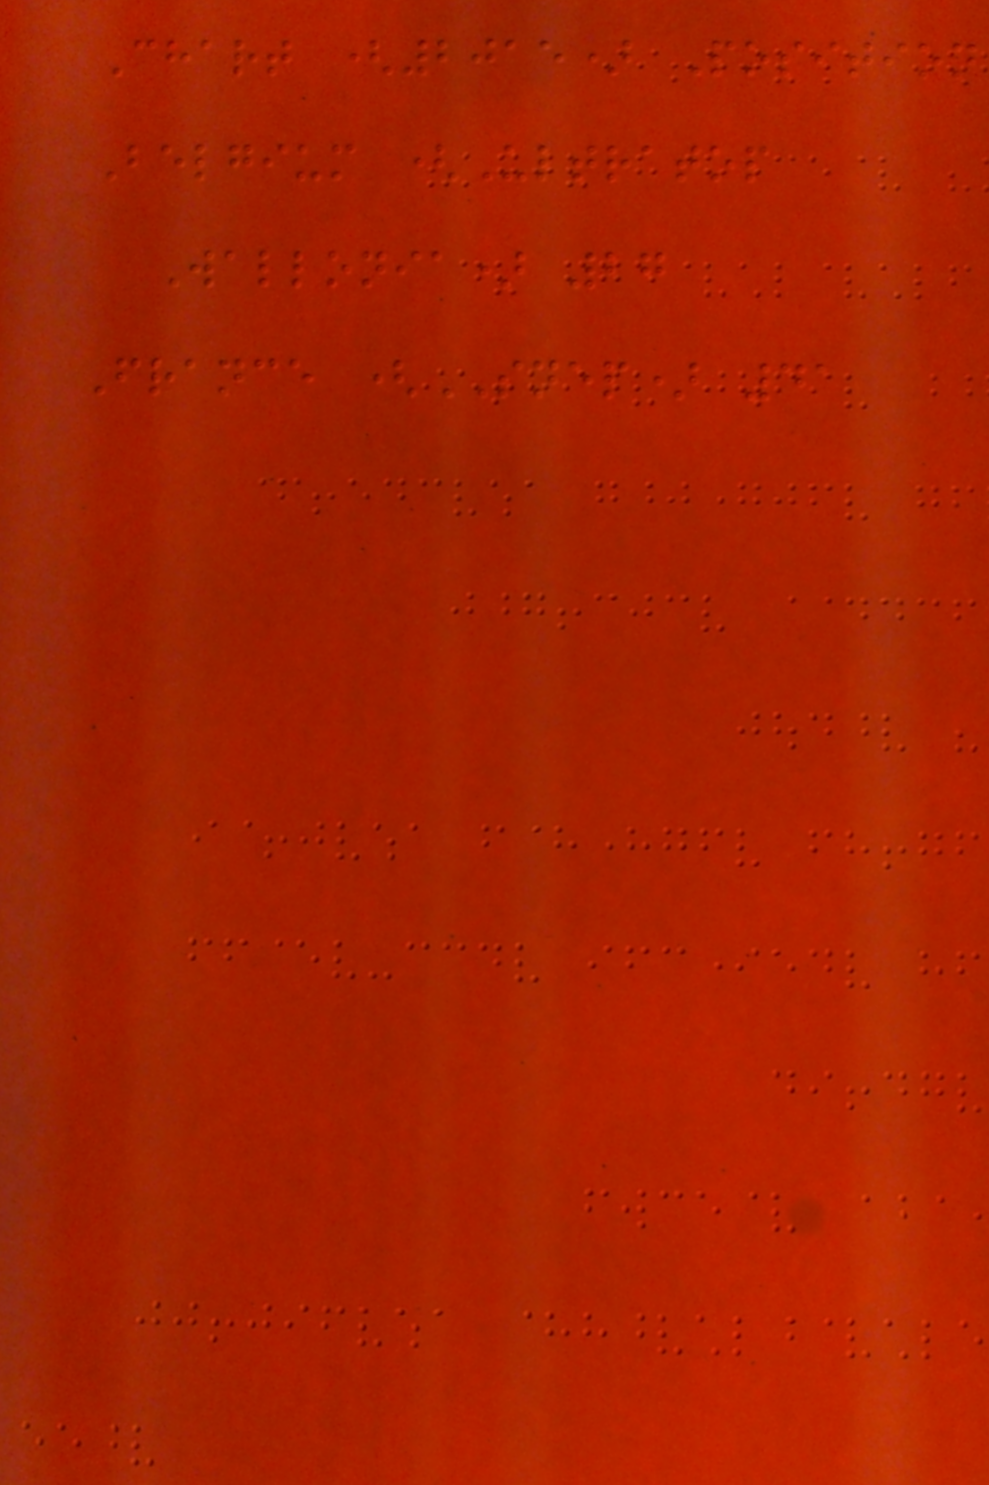Chart (2015) Position
Belgium (Ultratop
Wallonia) 27
France (SNEP) 41
